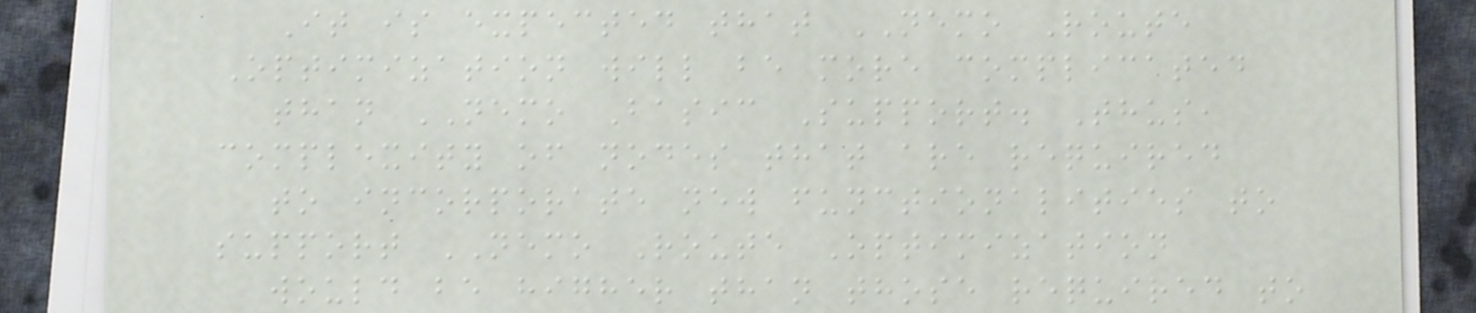It is expected that NEMO Route
Optimization will be more complicated
than NEMO Basic Support. Thus,
complexity of nodes that are required
to incorporate new functionalities to
support NEMO Route Optimization
would be higher than those required to
